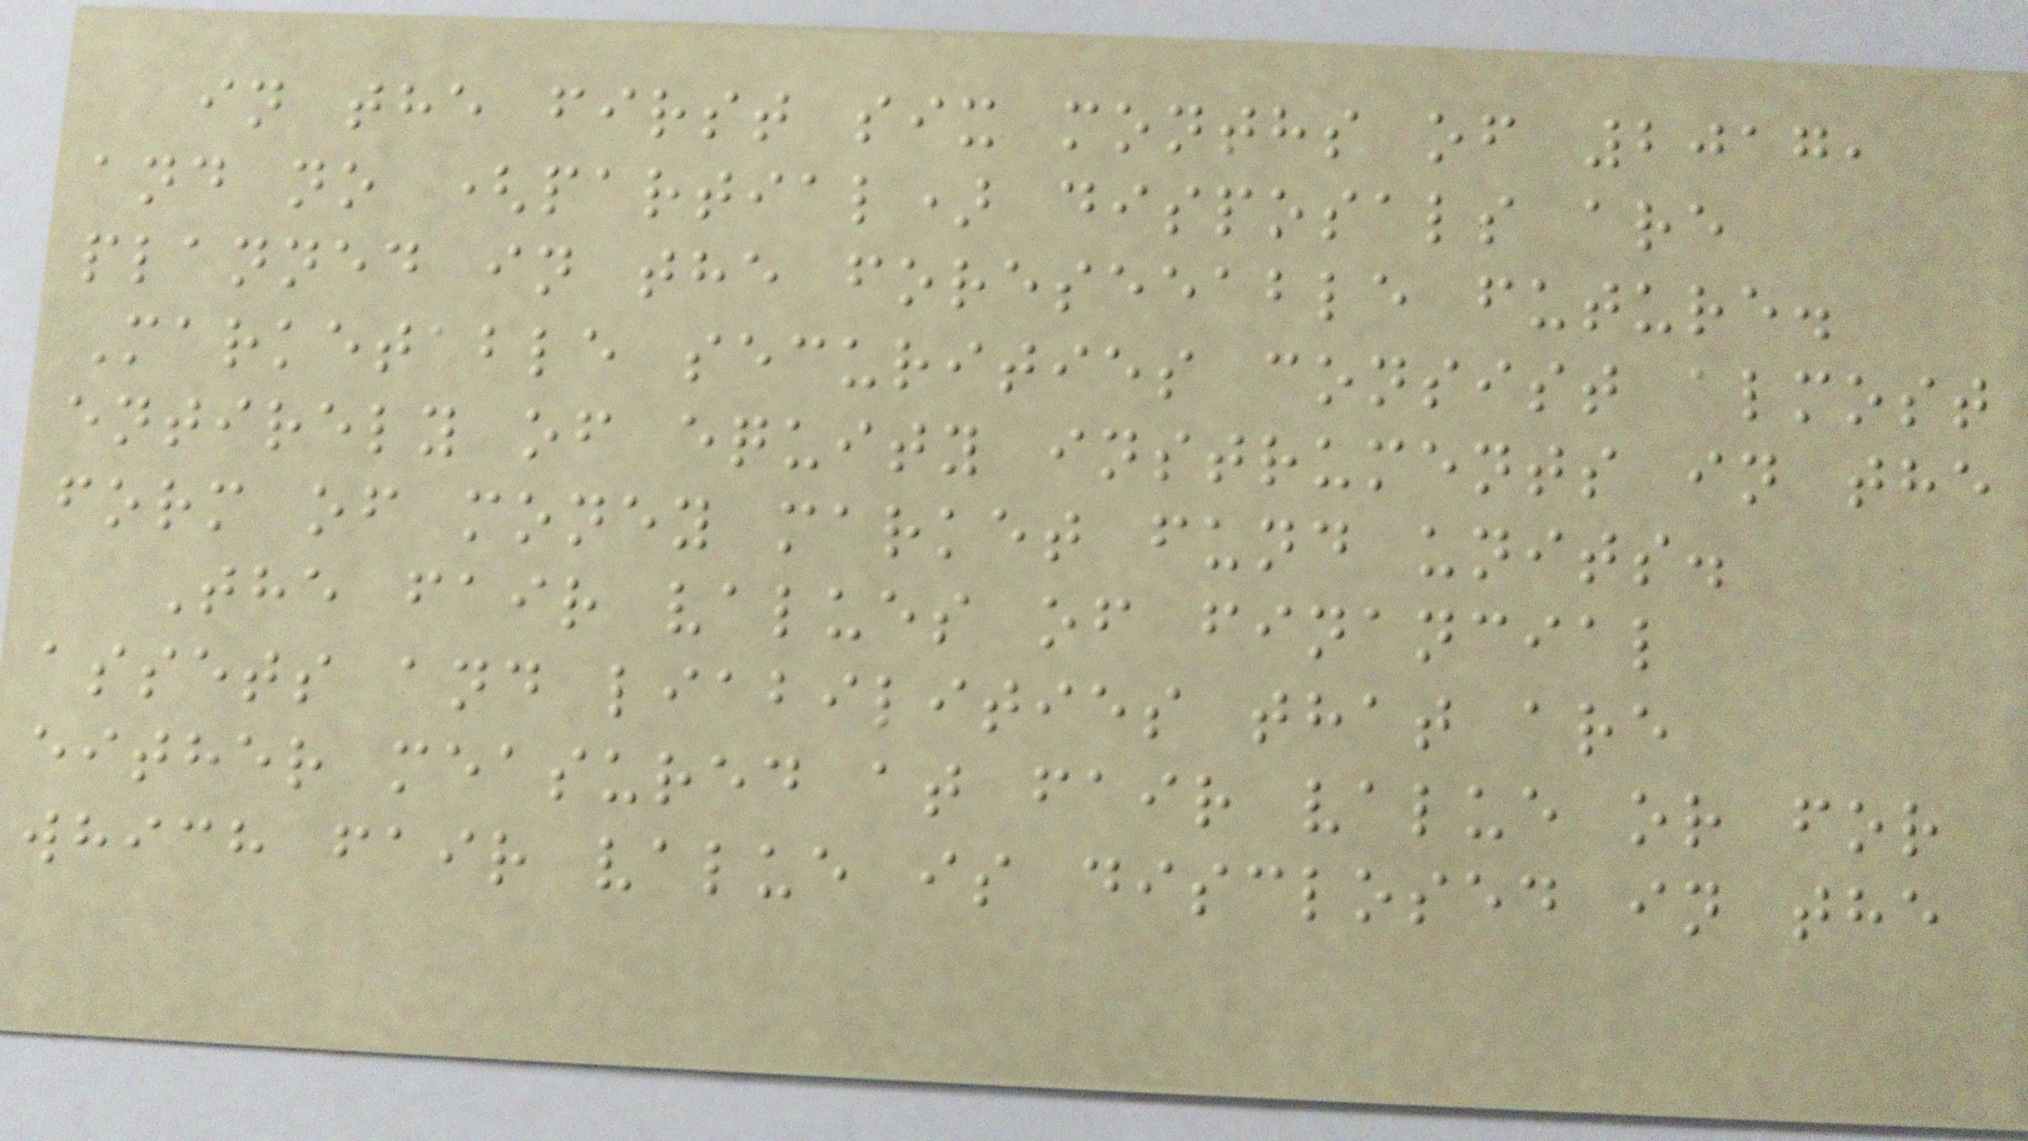in the first six months of 2017,
and no (partial) disposals are
planned in the foreseeable future.
Marketable securities consist almost
entirely of equity instruments in the
form of money market fund units.
The fair values of financial
assets and liabilities that are
either measured at fair value or for
which fair value is disclosed in the
